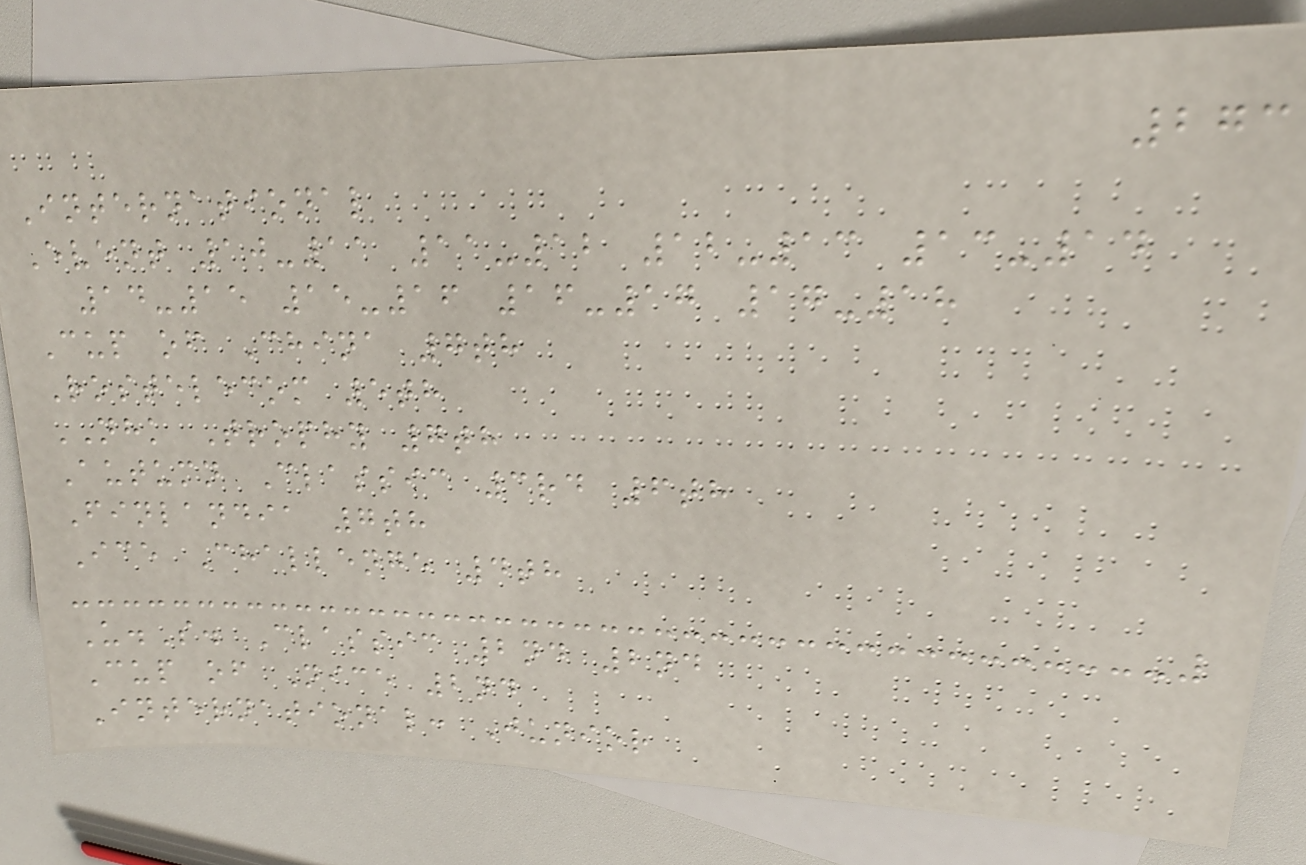273
International
Event 10-11 11-12 12-13 13-14
14-15 15-16 16-17 17-18
Cup of China 7th
Rostelecom 5th
NHK Trophy 7th
Autumn Classic 3rd 6th
Finlandia 7th
Ice Challenge 4th
U.S. Classic 2nd 2nd
Cup of Nice 2nd
International: Junior
